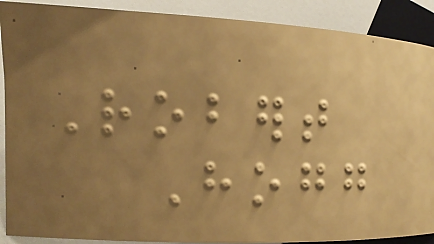Robert
Hogg
